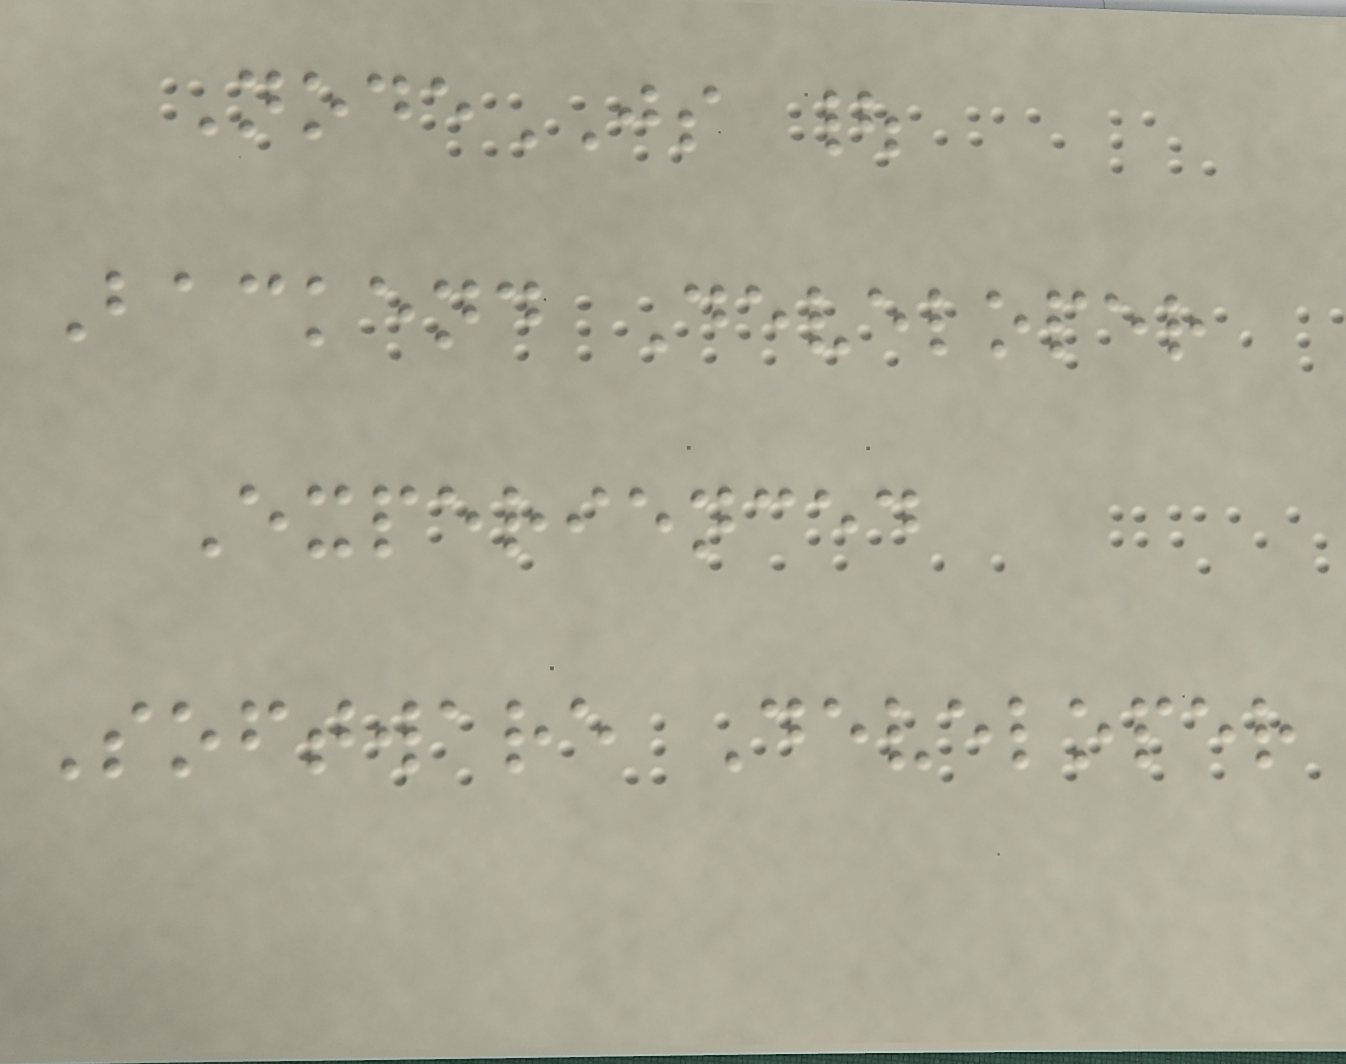NodeJS |
Backend Developer
Experienced
Software Developer
